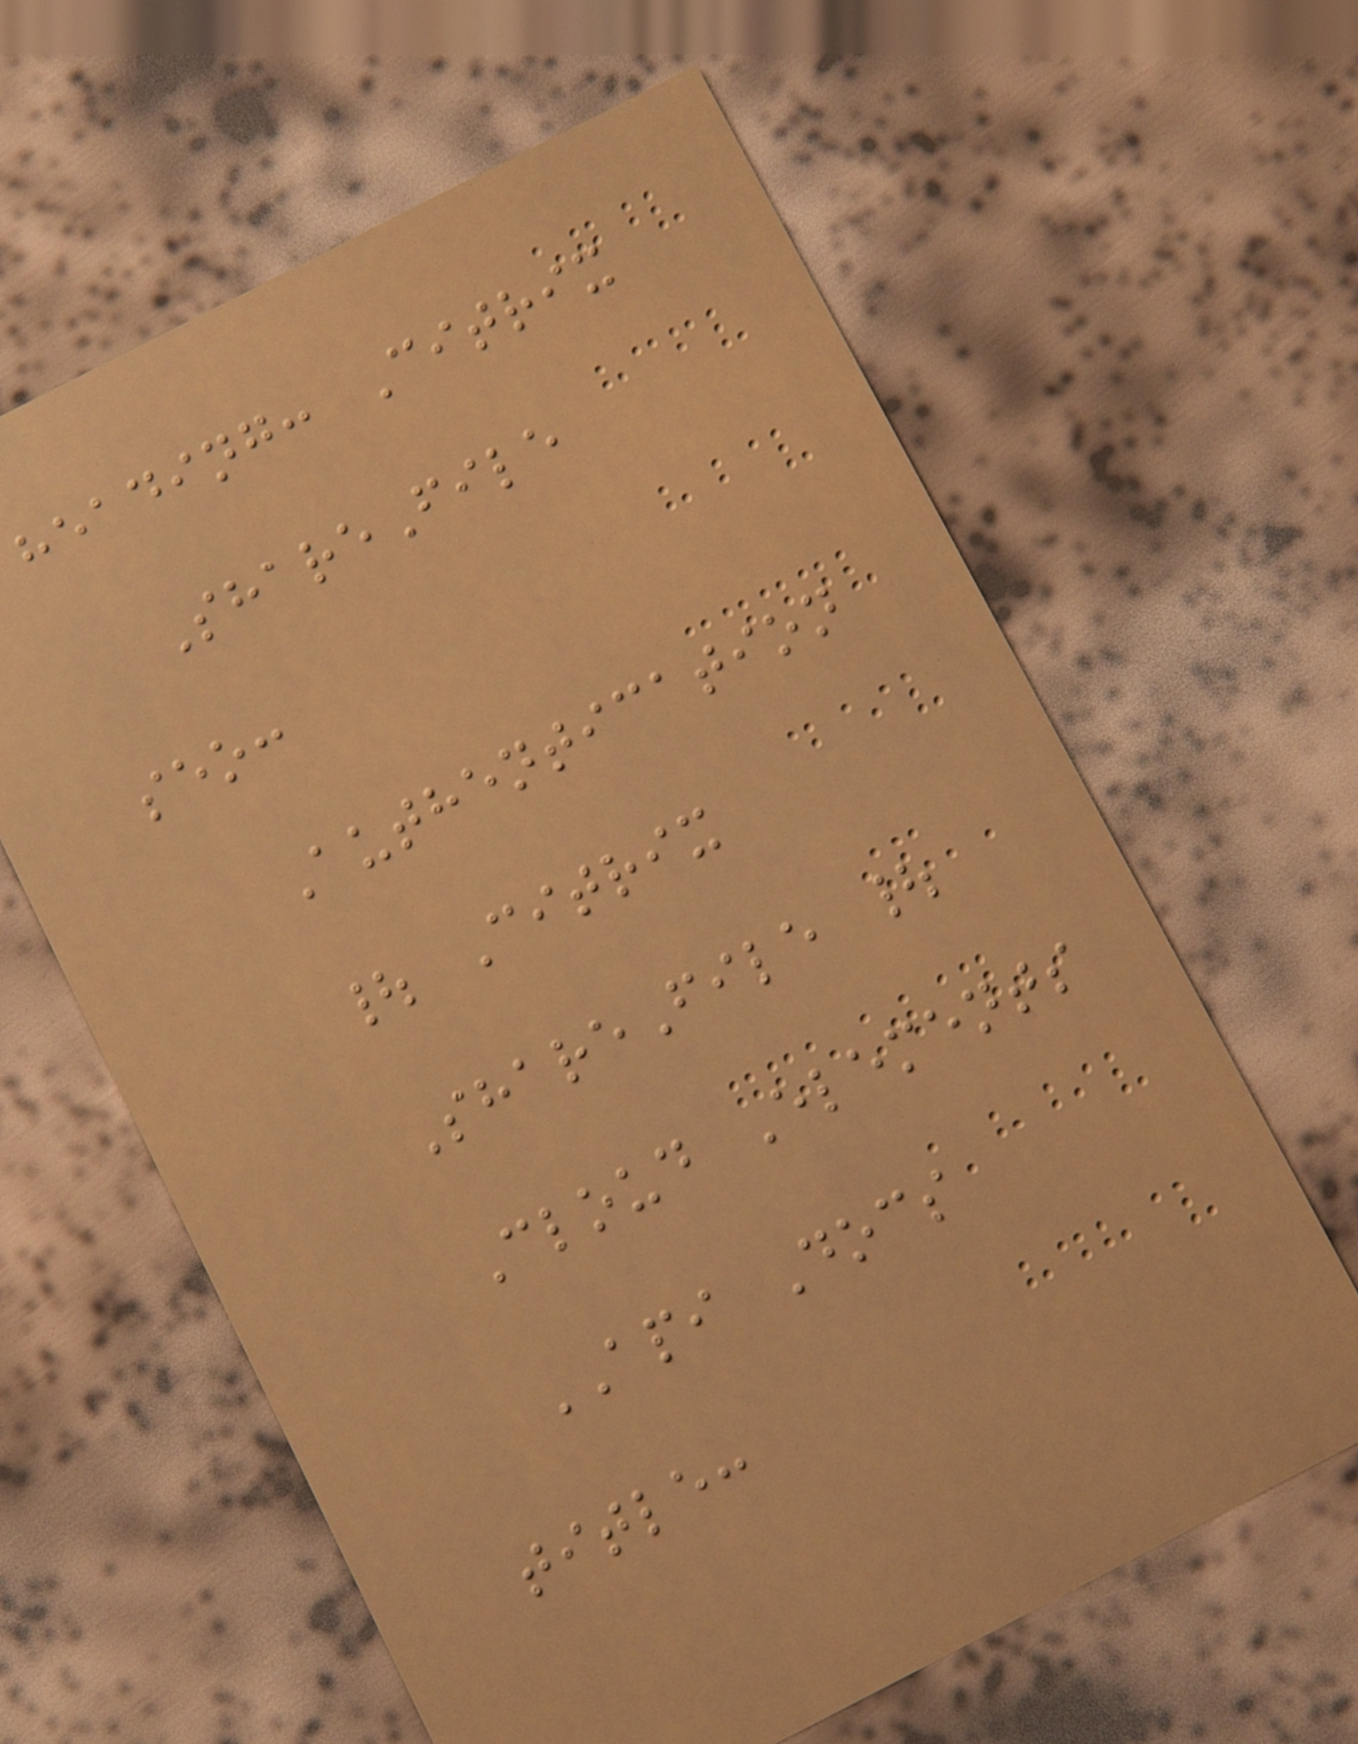heading: Citrix
ShareFile
seo:
Authentication
| Citrix
ShareFile |
Cloud Elements
API Docs
title:
